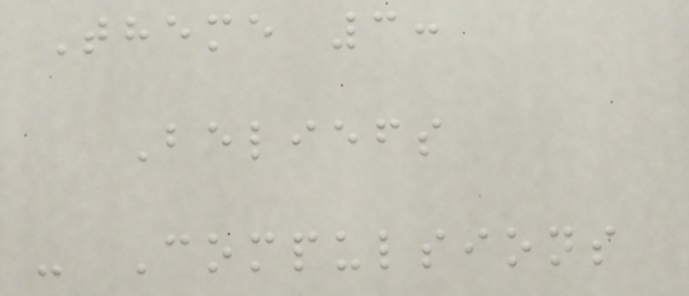Theme 3:
Beliefs
- Compulsions
